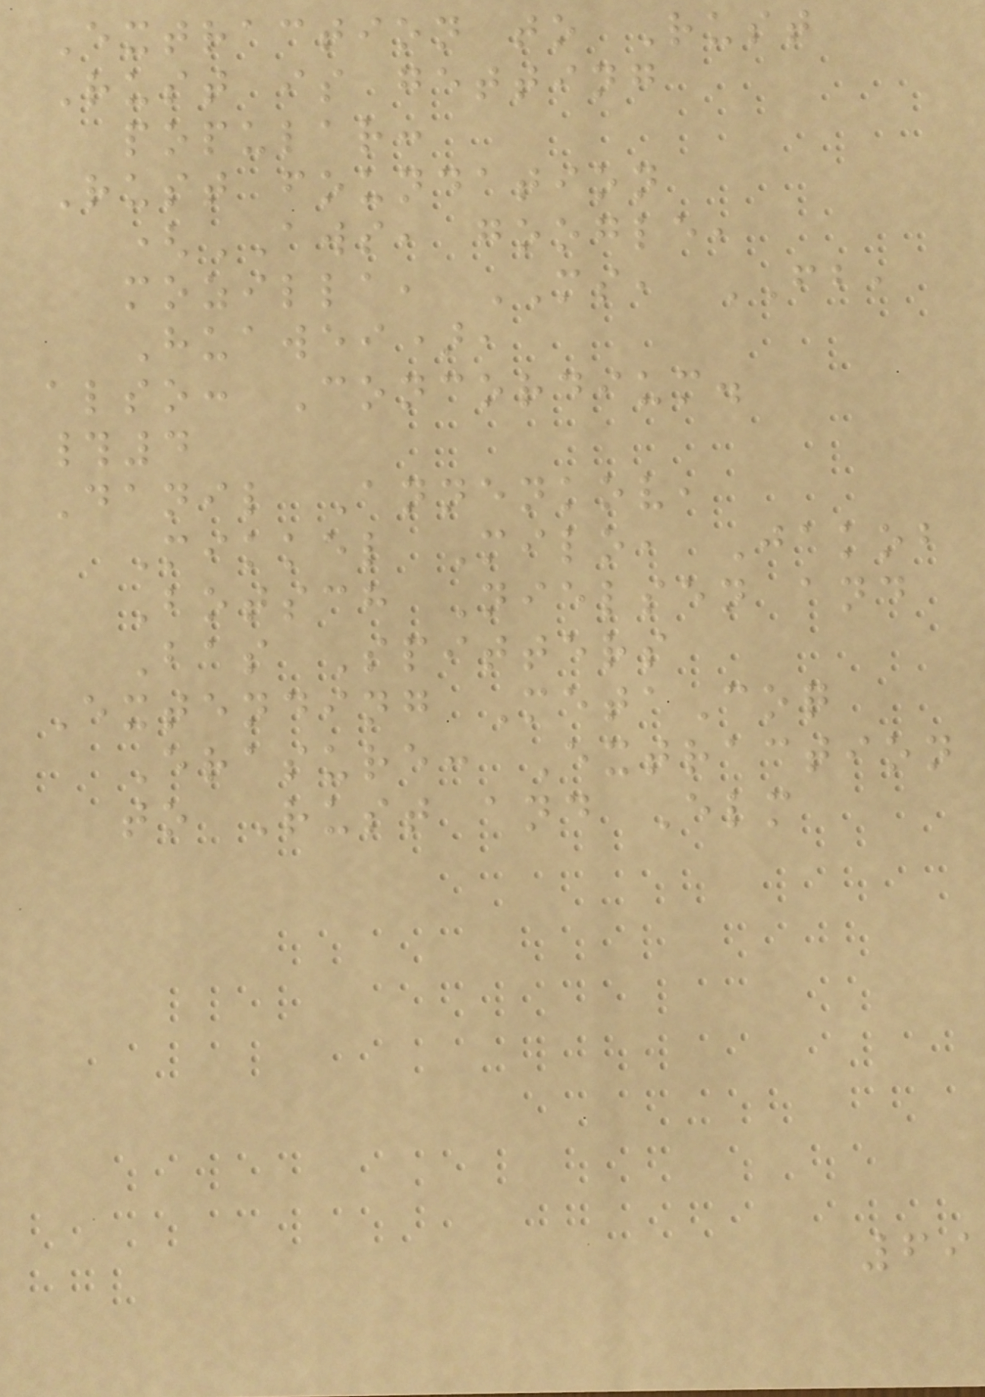Extraction to Rust
Rust is getting
popular:
Rust foundation
(AWS, google,
mozilla, MS, FB,
Huawei),
also: Concordium.
#4
Danil Annenkov,
Mikkel Milo, Jakob
Botsch Nielsen and
Bas Spitters
Extending MetaCoq
Erasure: Extraction
to Rust and Elm
69
